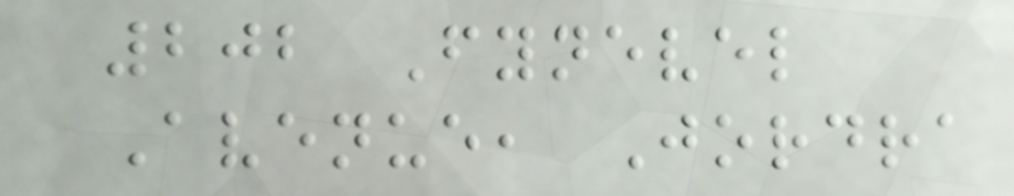202 Fynevel
Avenue, Jordra
